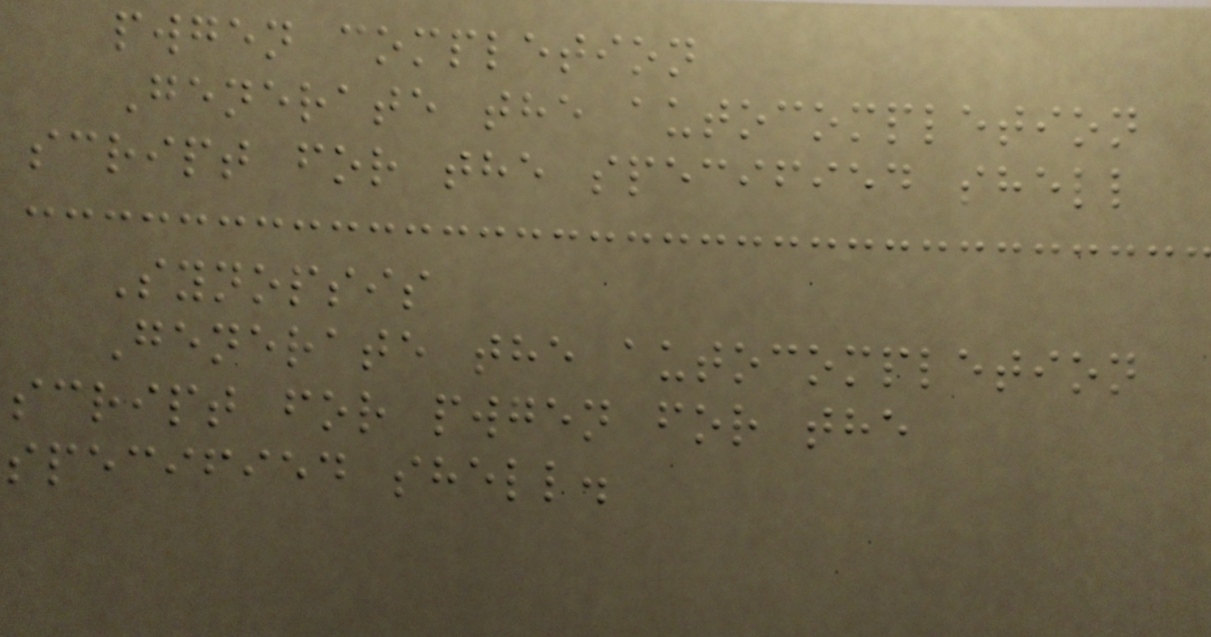pwgen completion
Generate the autocompletion
script for the specified shell
Synopsis
Generate the autocompletion
script for pwgen for the
specified shell.
